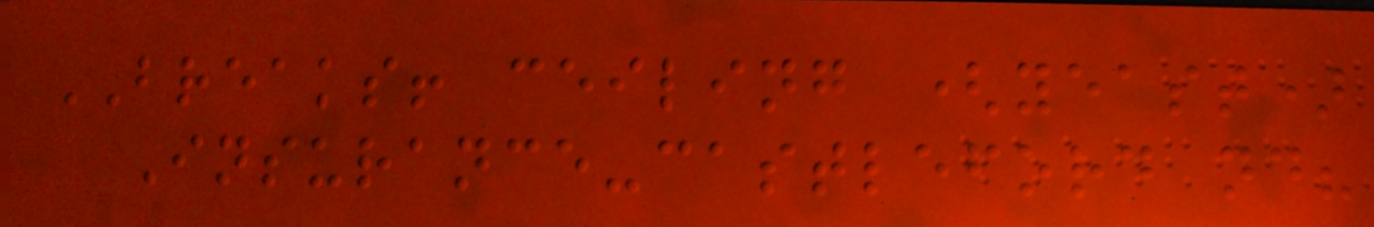BREAKS! ceiling (yeast)
Insurance-castleford nd?
